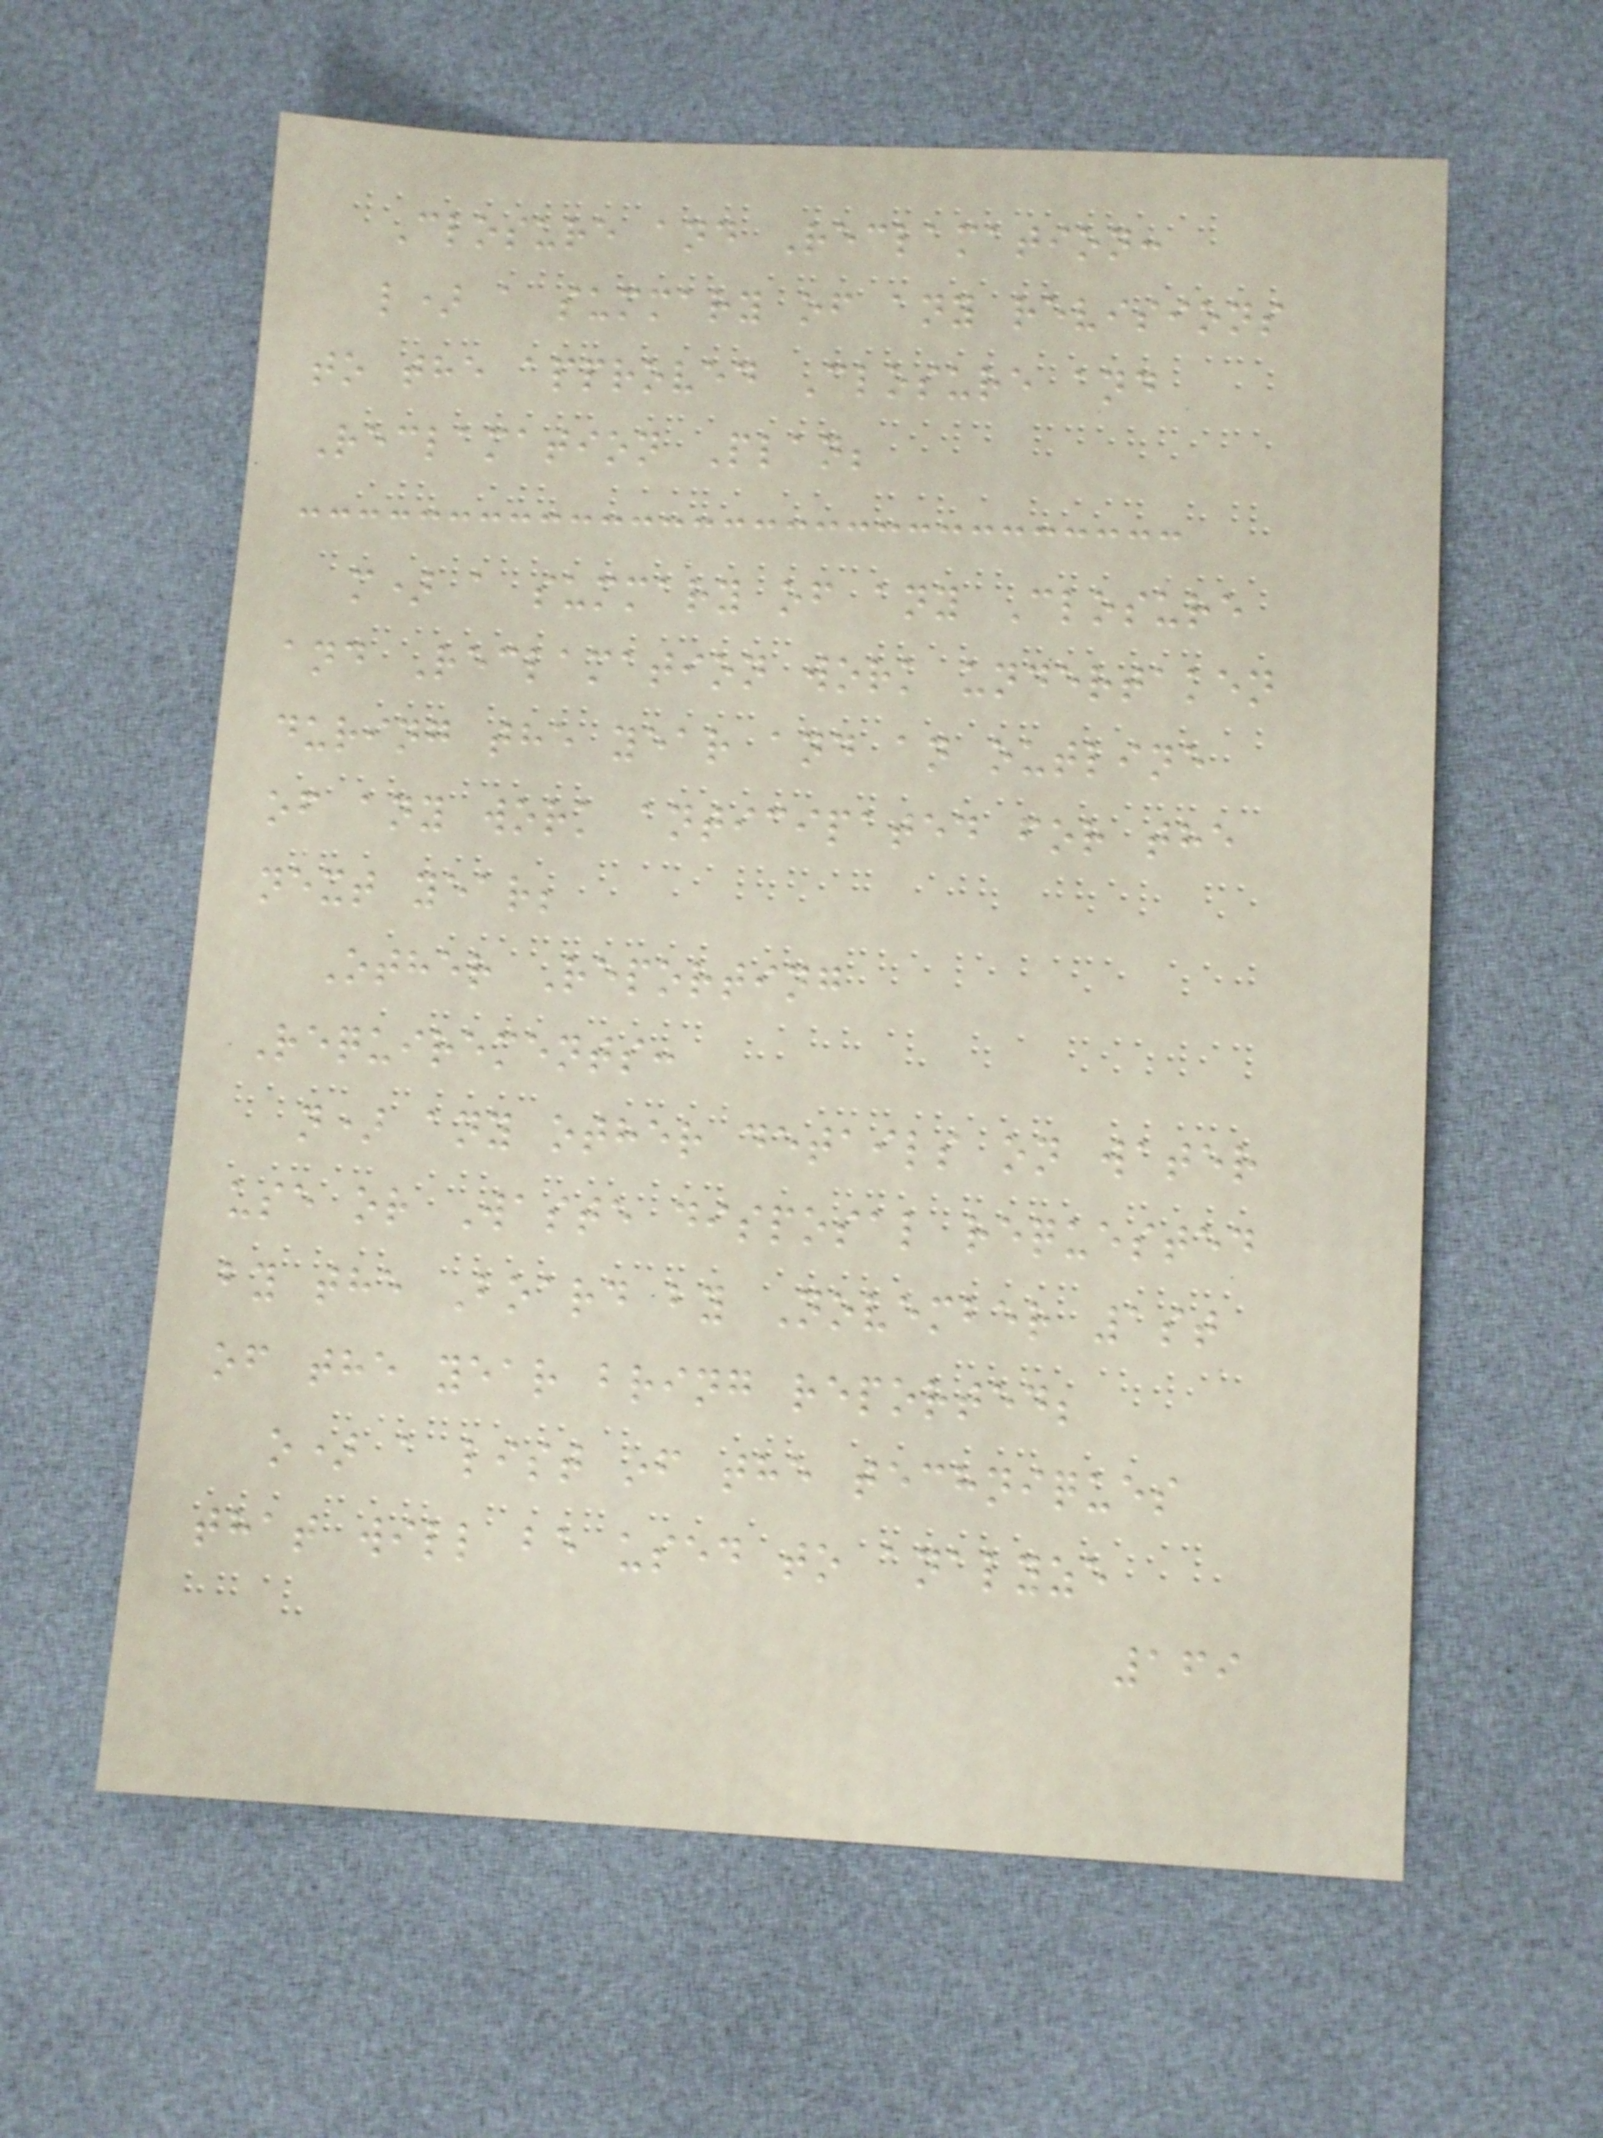Closure and Reclamation:
l) a summary of any revisions
to the approved Closure and
Reclamation Plan;
m) a summary of any Closure
and Reclamation work undertaken
during the year and an outline
of any work anticipated for the
next year;
Other Reporting
Requirements:
n) any other details on water
use or Waste disposal requested
by the Board by November 1st
of the year bring reported;
o) a list of the techniques
that will be used to analyze
169
